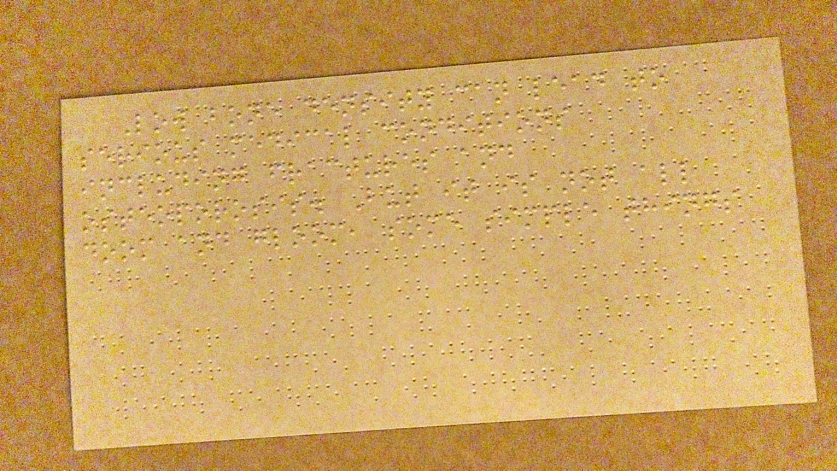Low bone density can lead to
serious medical conditions
including fractures and
osteoporosis. But it is not all
doom and gloom, some simple things
